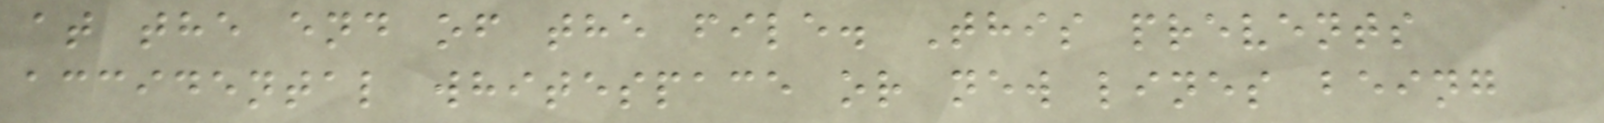at the end of the file. This prevents
accidental whitespace or new lines being
